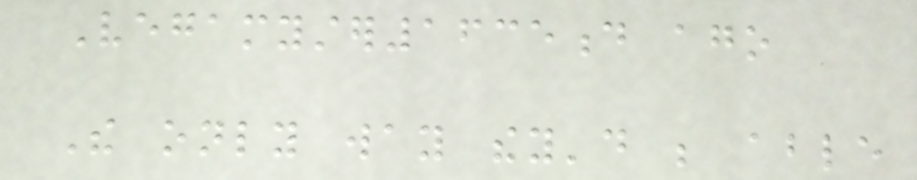Vegamyster1635d ago
The only way they'd be able
